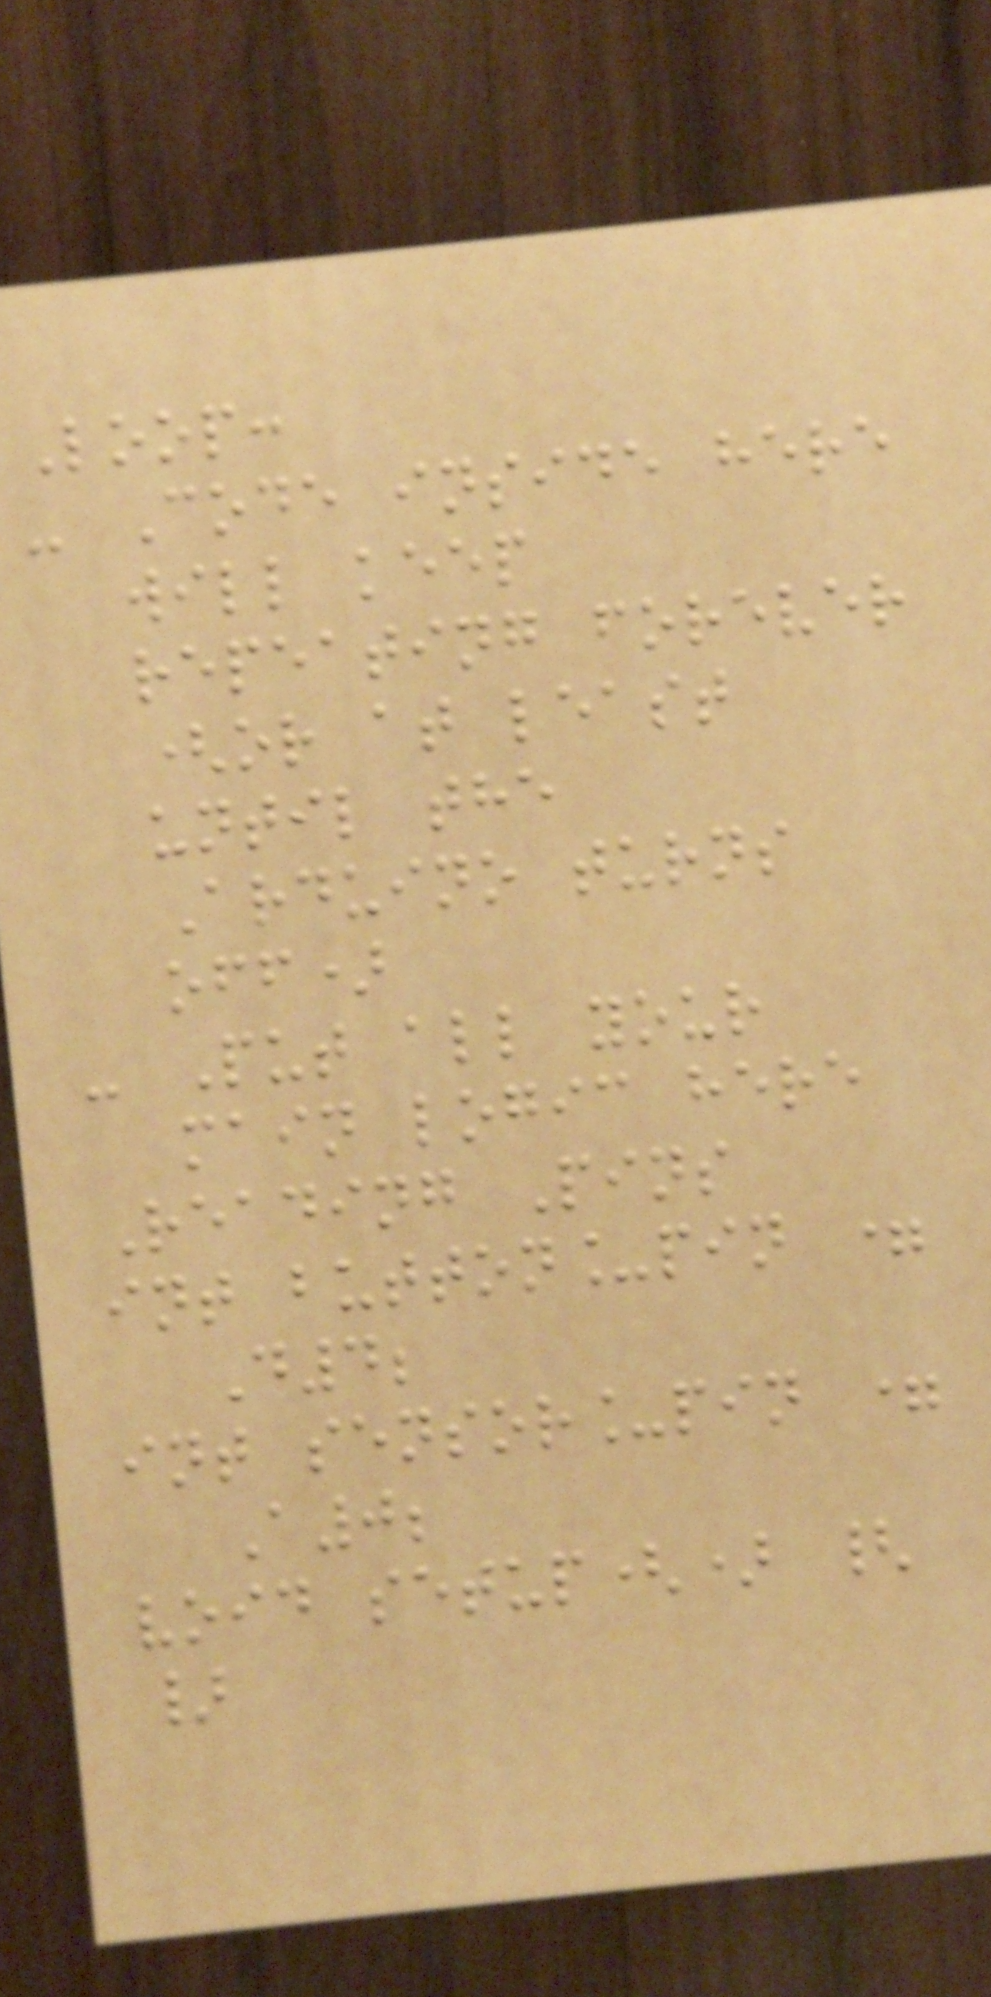Loop:
- Code inside here
will keep
repeating forever
(or at least
until the
Arduino turns
off)
- Put all your
main logic here
Reading Pins
int button_pin =
D4;
int sensor_pin =
A0;
void setup() {
}
